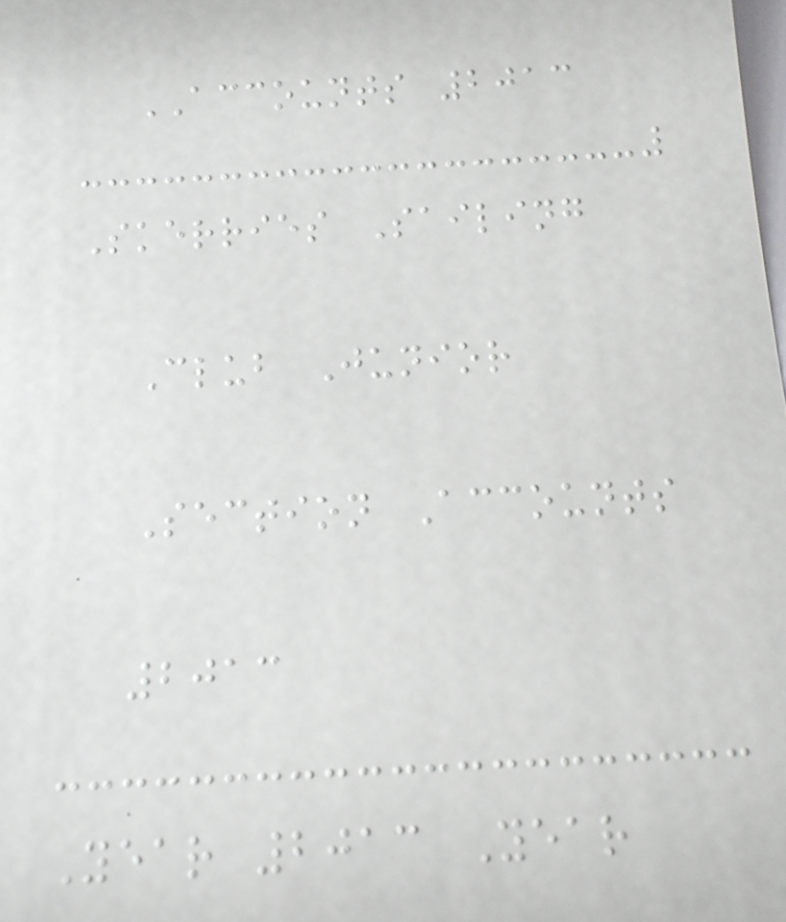ACCOUNTS 2013
Skerries Sailing
Club Junior
Section Accounts
2013
Year 2013 Year
